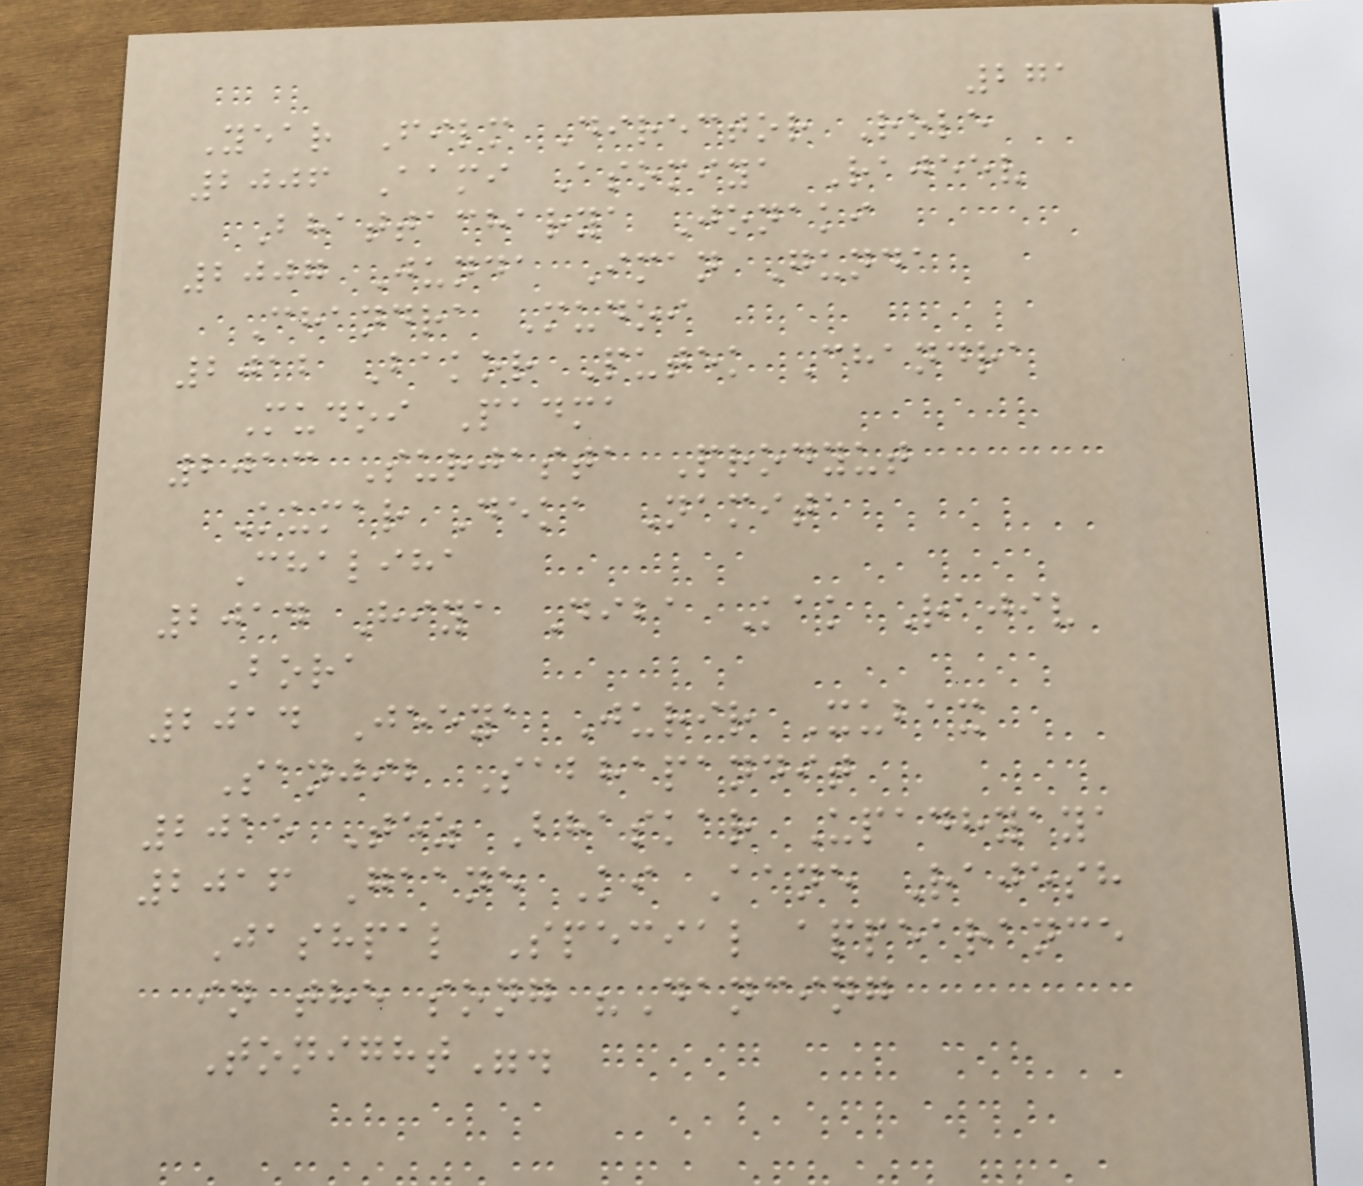271
Year Film Director Role
2006 Aami Asomiya Rajeev
Bhattacharya Jonaki
2007 Junda Iman Gunda
Chandra Mudoi
2012 Bakor Putek Chandra
Mudoi Padma
2013 Surjasta Prodyut
Kumar Deka Namita
Chaliha
2014 Hiya Diba Kak Rajiv
Bora
2014 Jeeya Jurir Xubax
Sanjib Sabhapandit
2015 Tez Bhaskar Upadhyaya
2016 Gaane Ki Aane Rajesh
Jashpal Special appearance
in the song "Dancing
Tonight".
